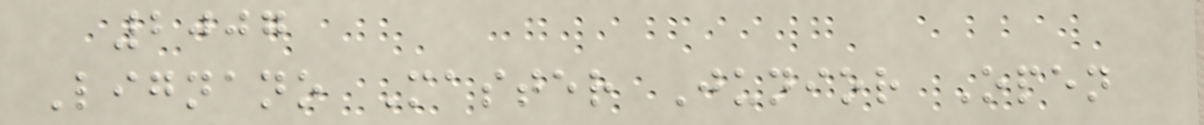2007
Lignano Master Junior Open
